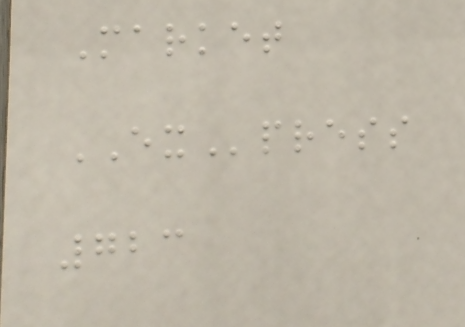Market
EXpress
723
